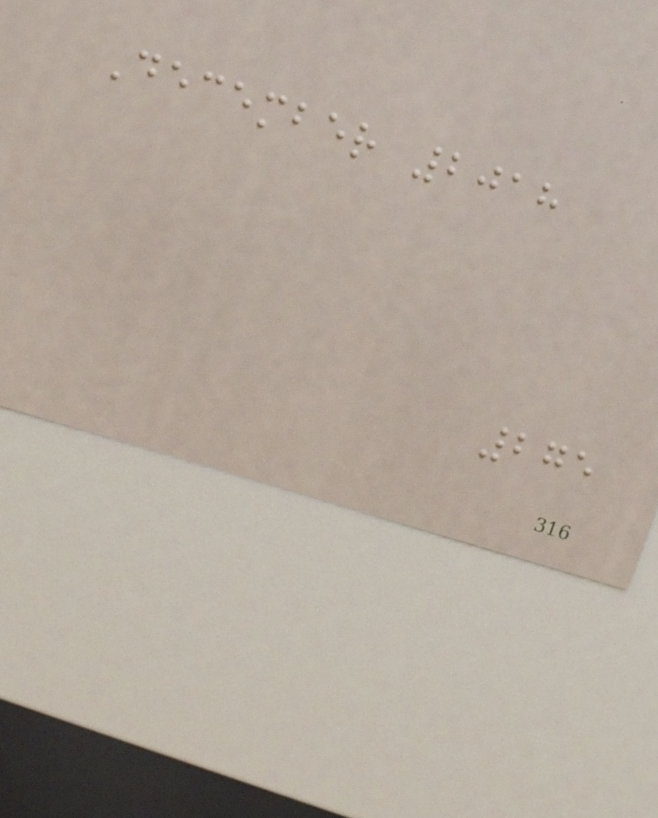December 2018
275
